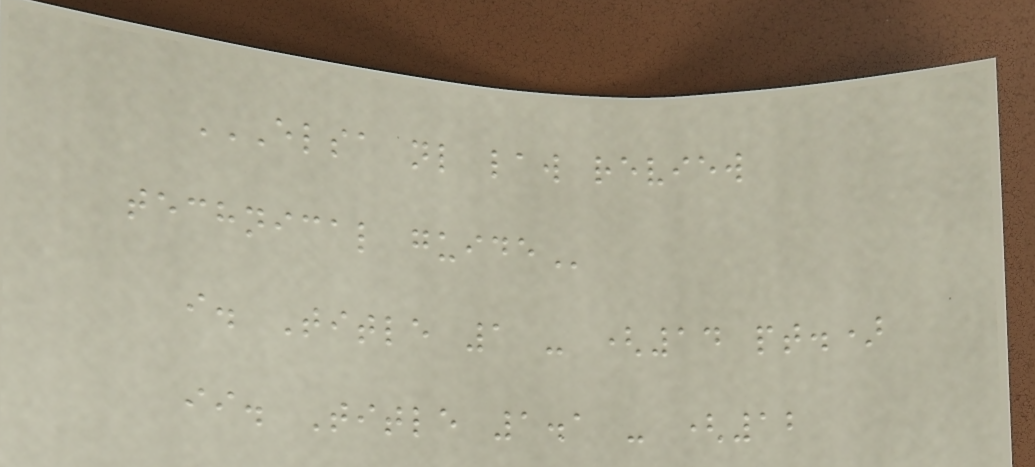ELSA NL LAW REVIEW
TECHNICAL GUIDE
i. Title 1 - (14 pt.)
ii. Title 1.1 - (12
